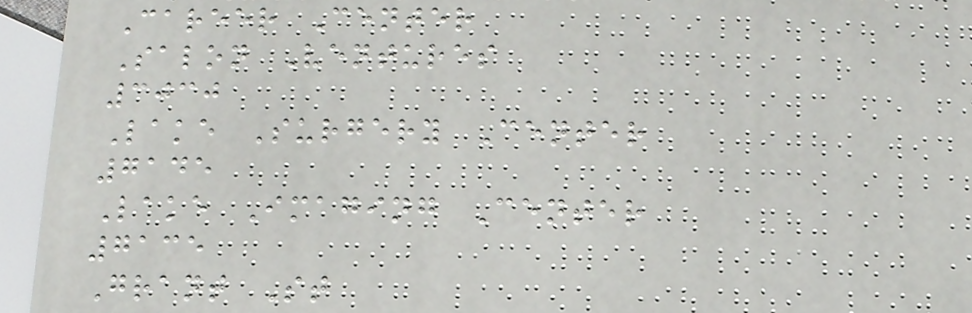Career Center
Salon Ventures
3030
Lake Surgery Center
7145
Lake Imaging Center
7135
Grant St
